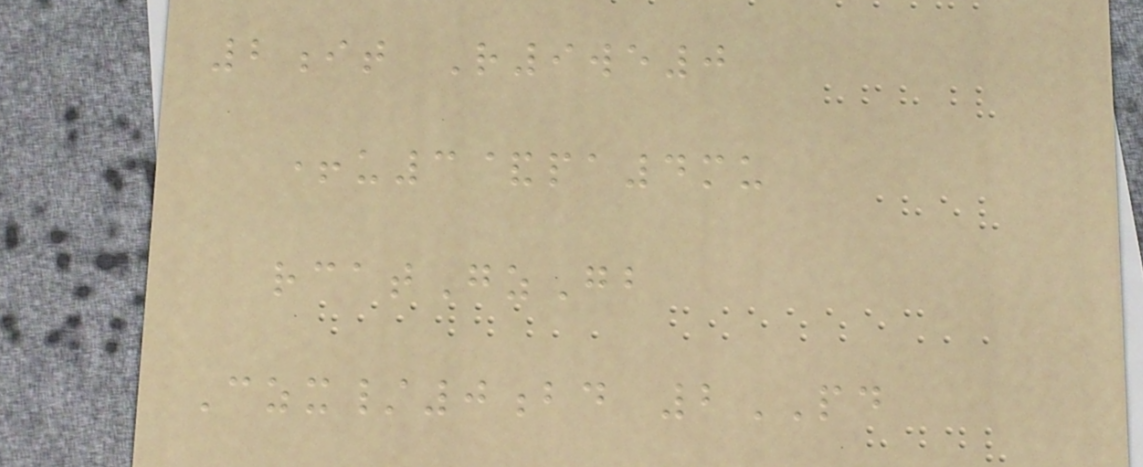2it R9we0
+u3&pa4mu
rcatGzGb
Czx/0bd 2PD
